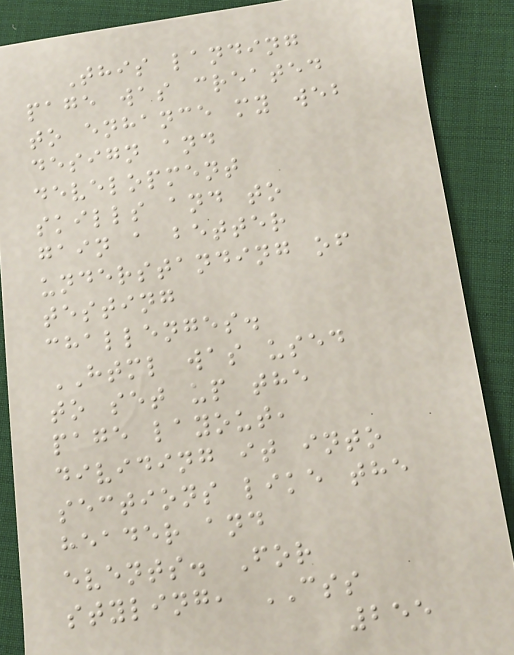This landing
page was created
to enhance my web
design and
development
skills and to
gain a better
understanding of
testing
challenges.
HTML was used
to set up the
page layout,
dividing it into
sections like the
header and
events. For
styling, CSS
255
